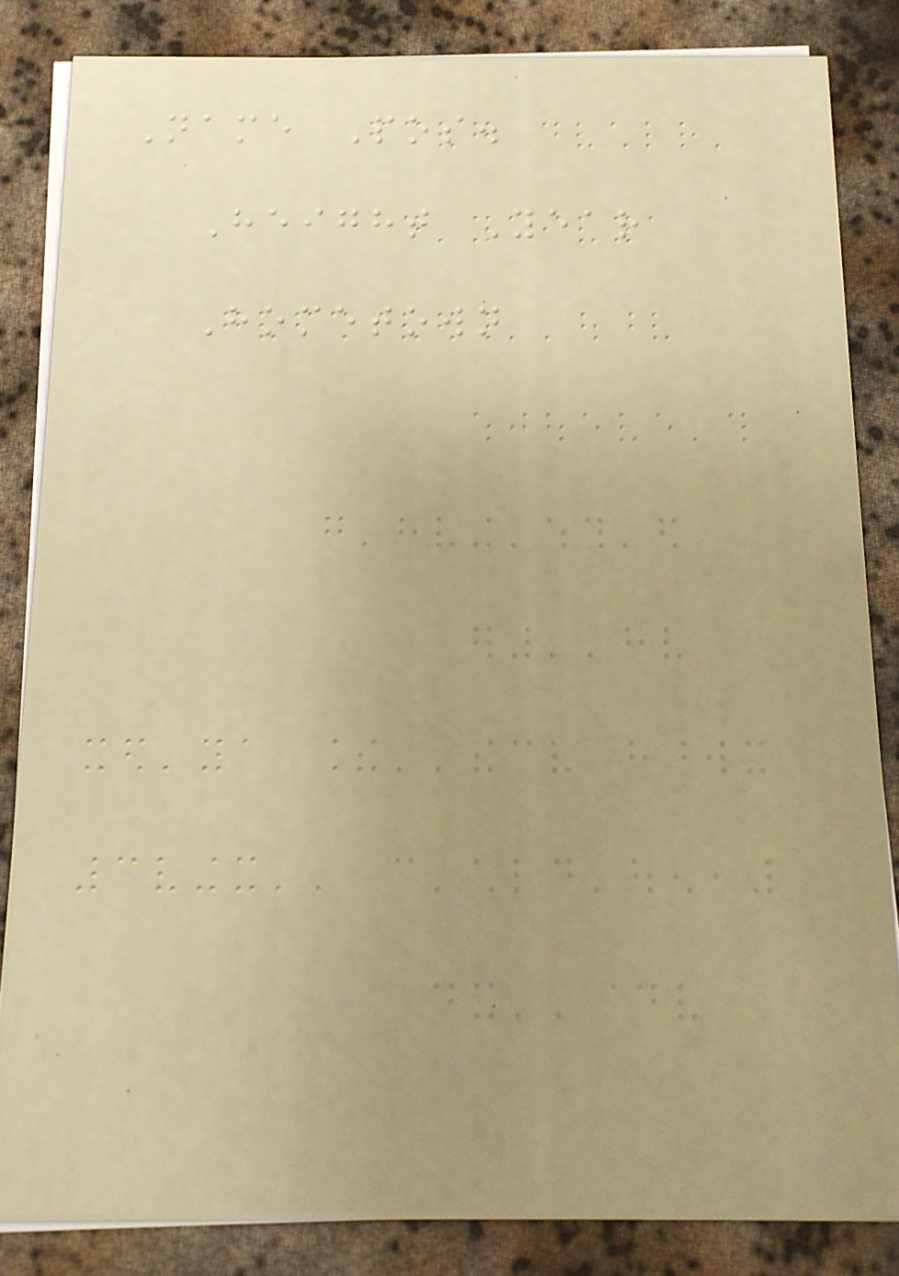Name Pos.
Height Year
Hometown
